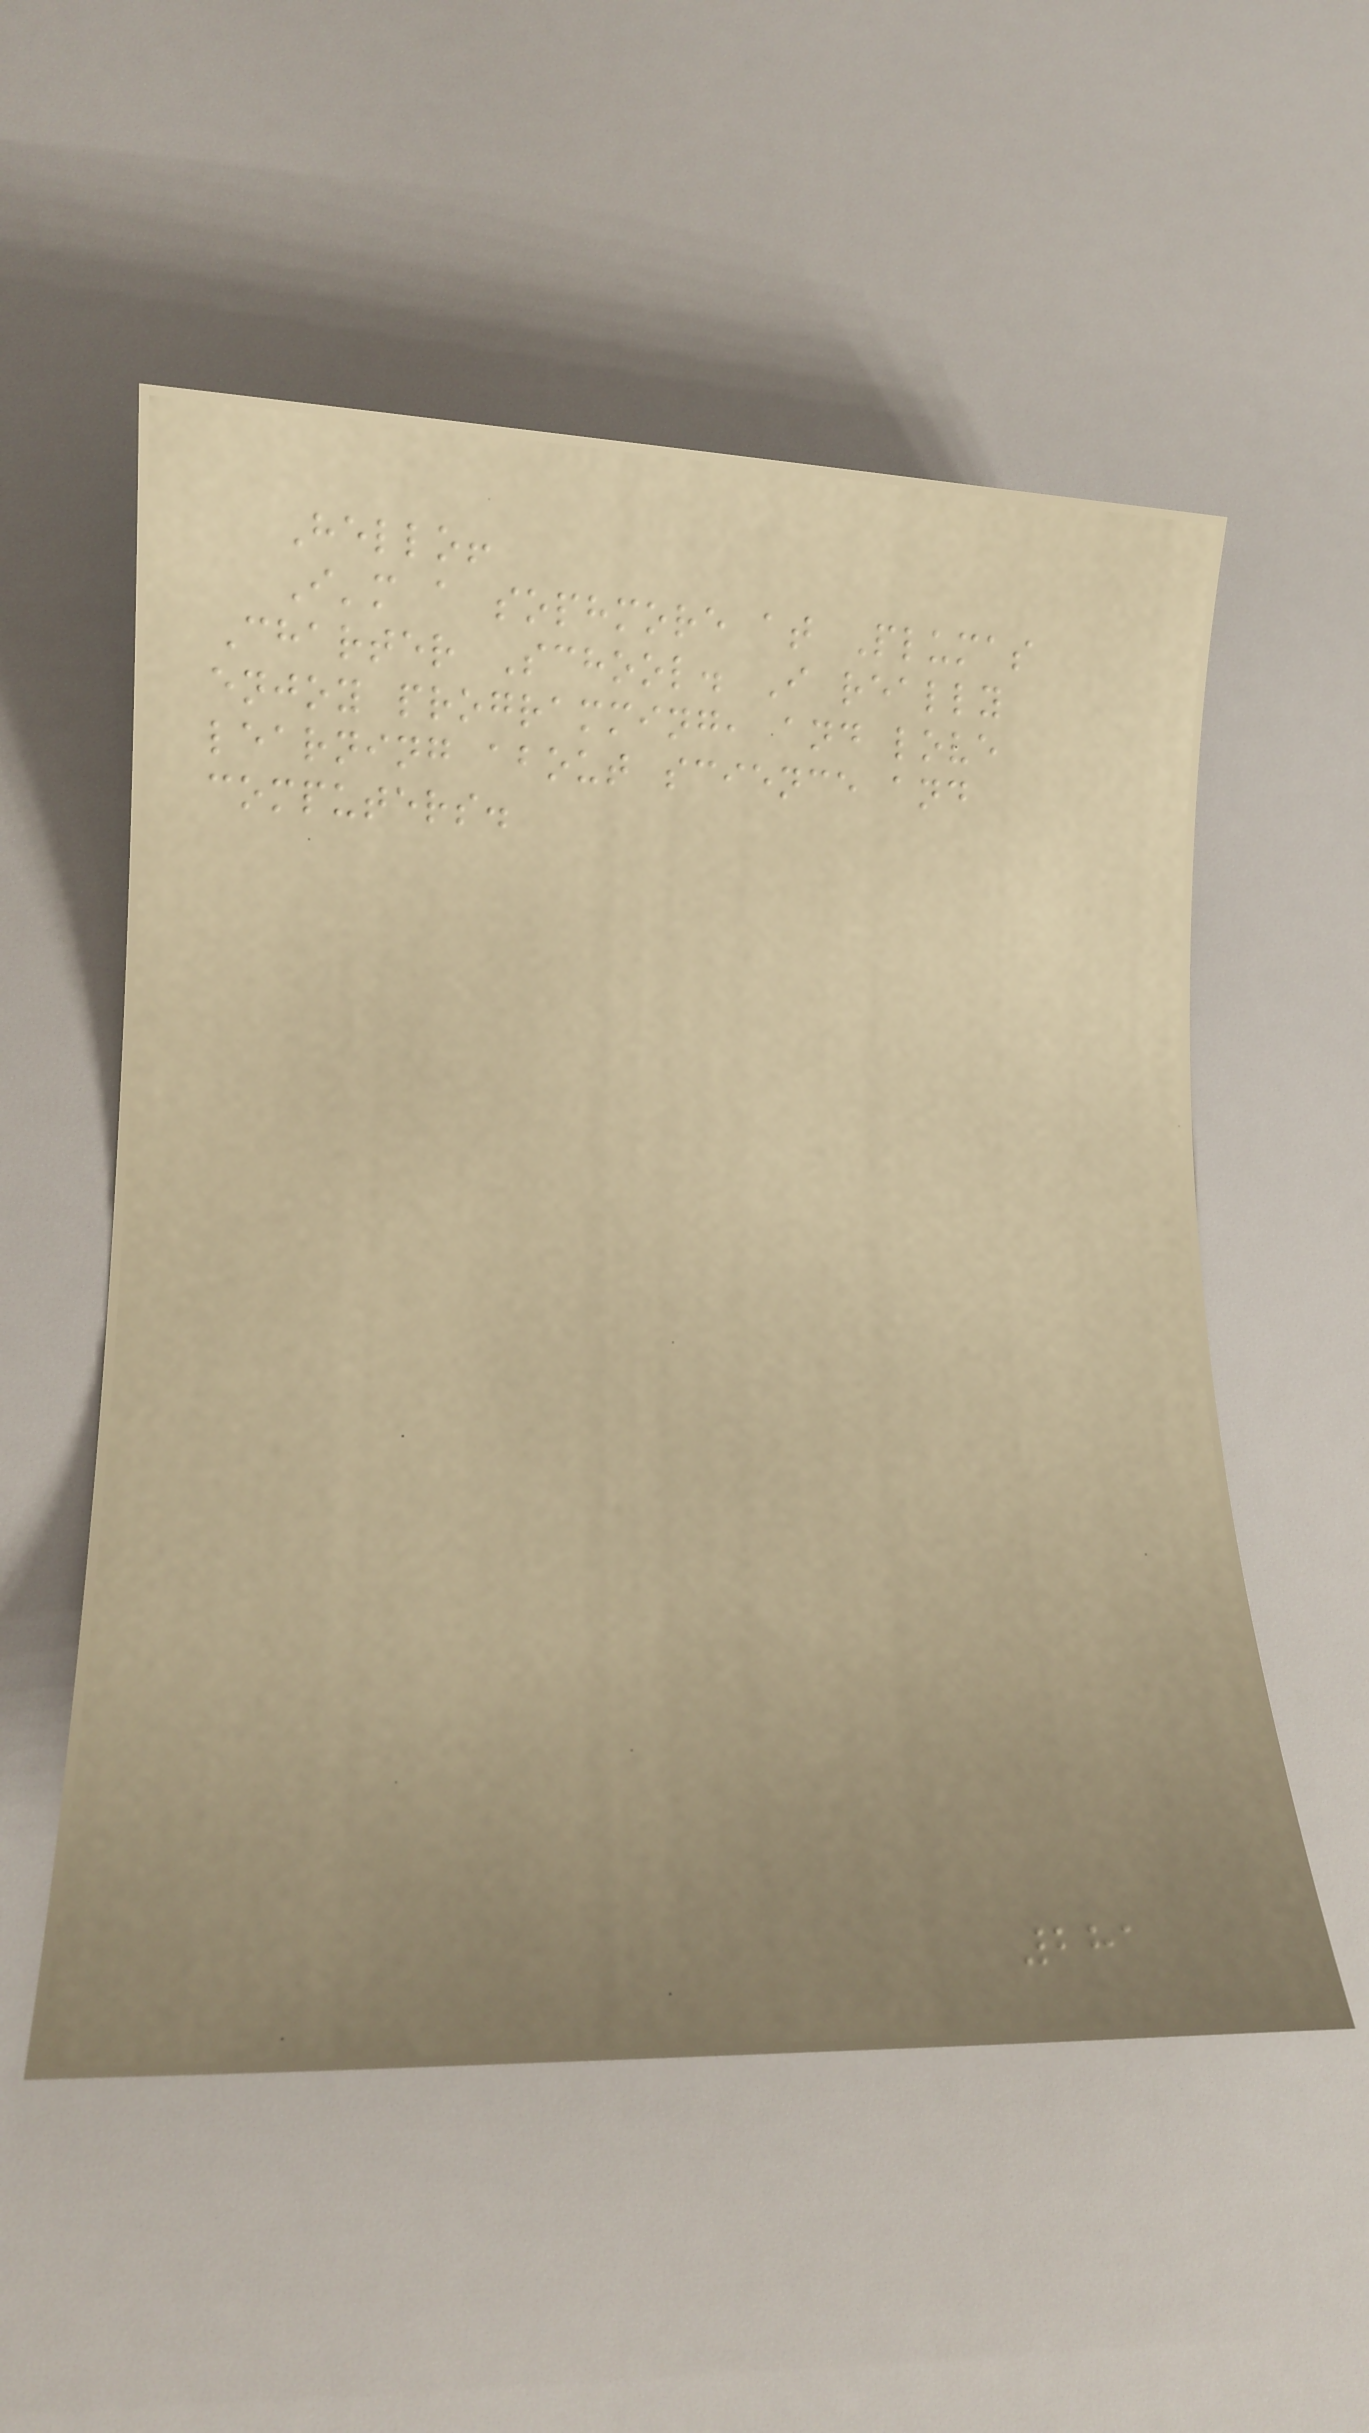Hello!
I'm a sophmore at Plumas
Charter School. I really
enjoy programming, and love
learning about science and
computers.
281
